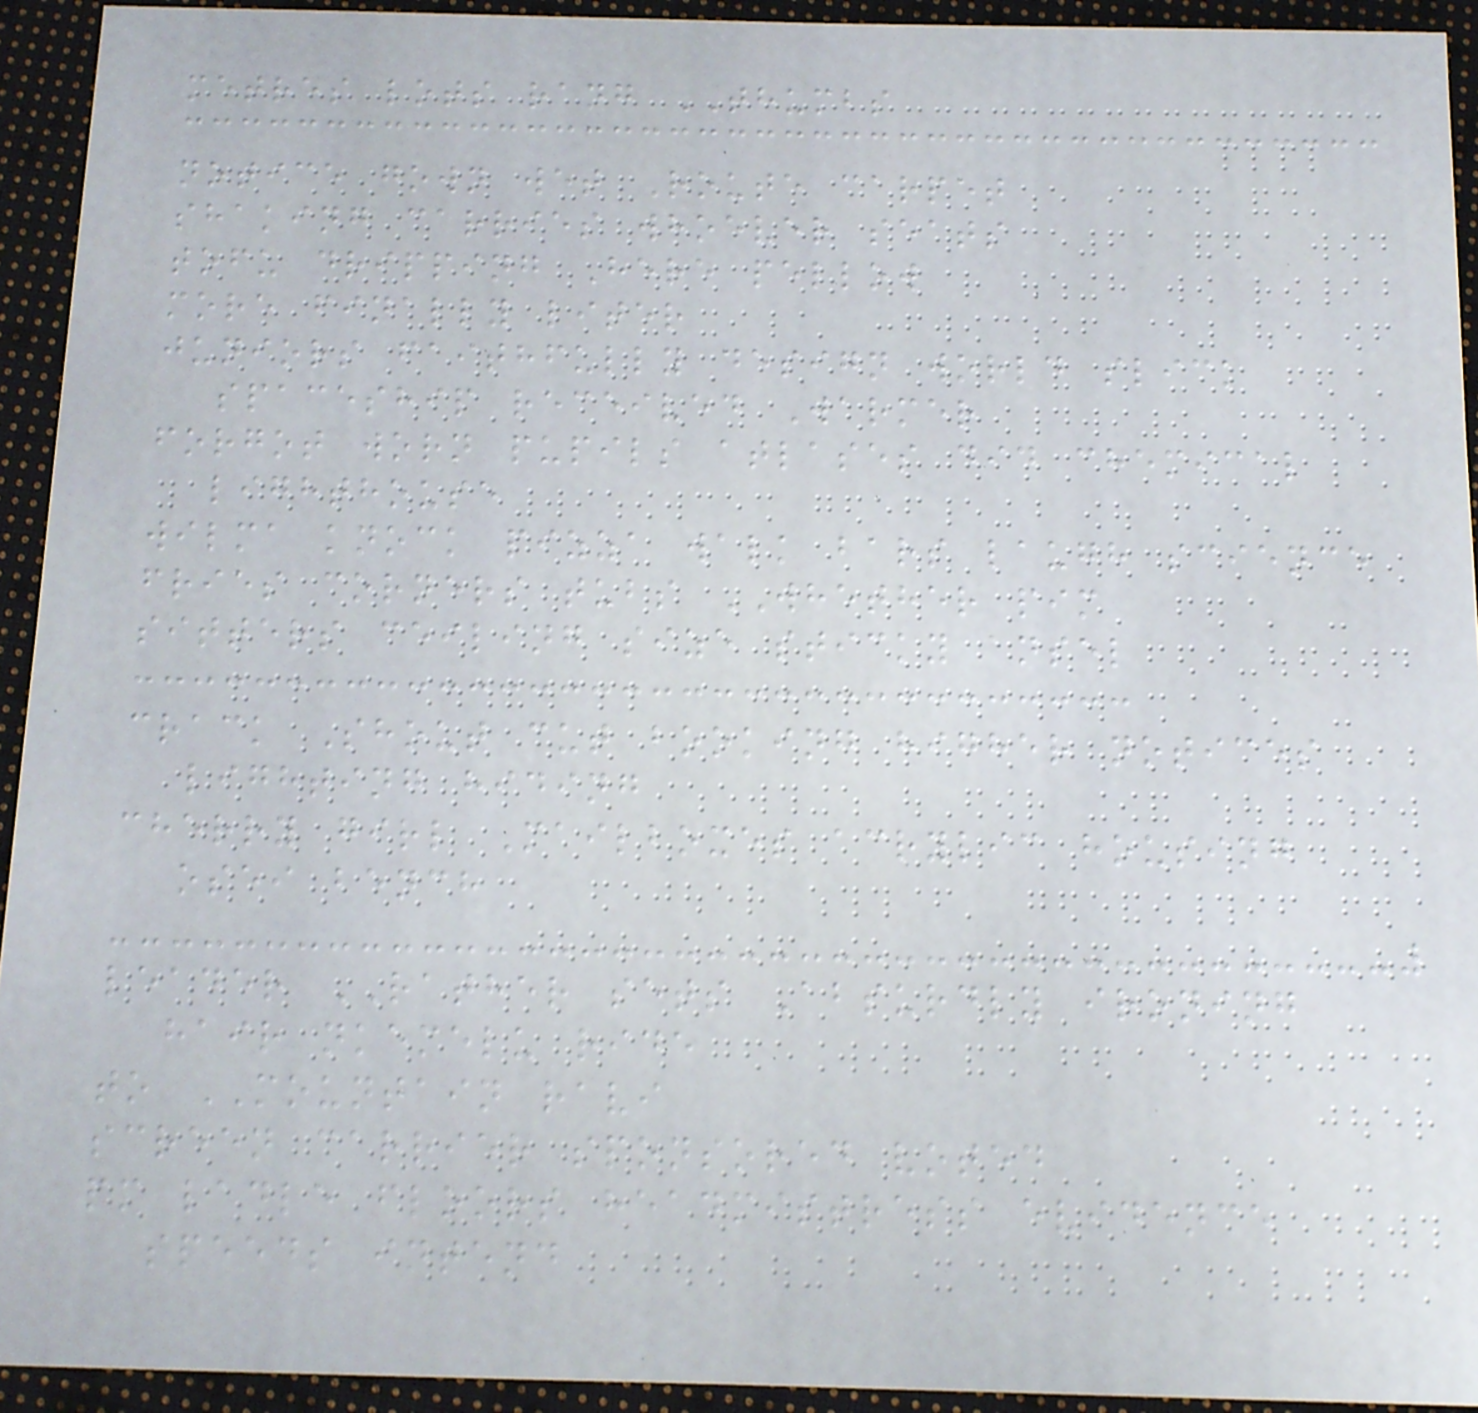metres lots rang THUMBS
notice gown wet Route carpet
shaking carries whoever seats
tofu dripping Here pellow
more finally liter
juniors faithfully design world slick
spaceship received Warmer
forgot worn pupils atlases did chemical
lighthouse
wilma knock pizza walk bars laugh science
fries corners tubs WHETHER pim
sitters ceiling size sticky ansel
crack Shout cut booking higher notices
lighting hiding
cherry girl Mailboxes acrylic housing
osei bench
leader RATHER sets Absurdly ironing
hair nkemelu ride
to MOUNTAIN ravi
screen carrier sponsored voted
pm ladle floors headmistress evidence
speeds intend
